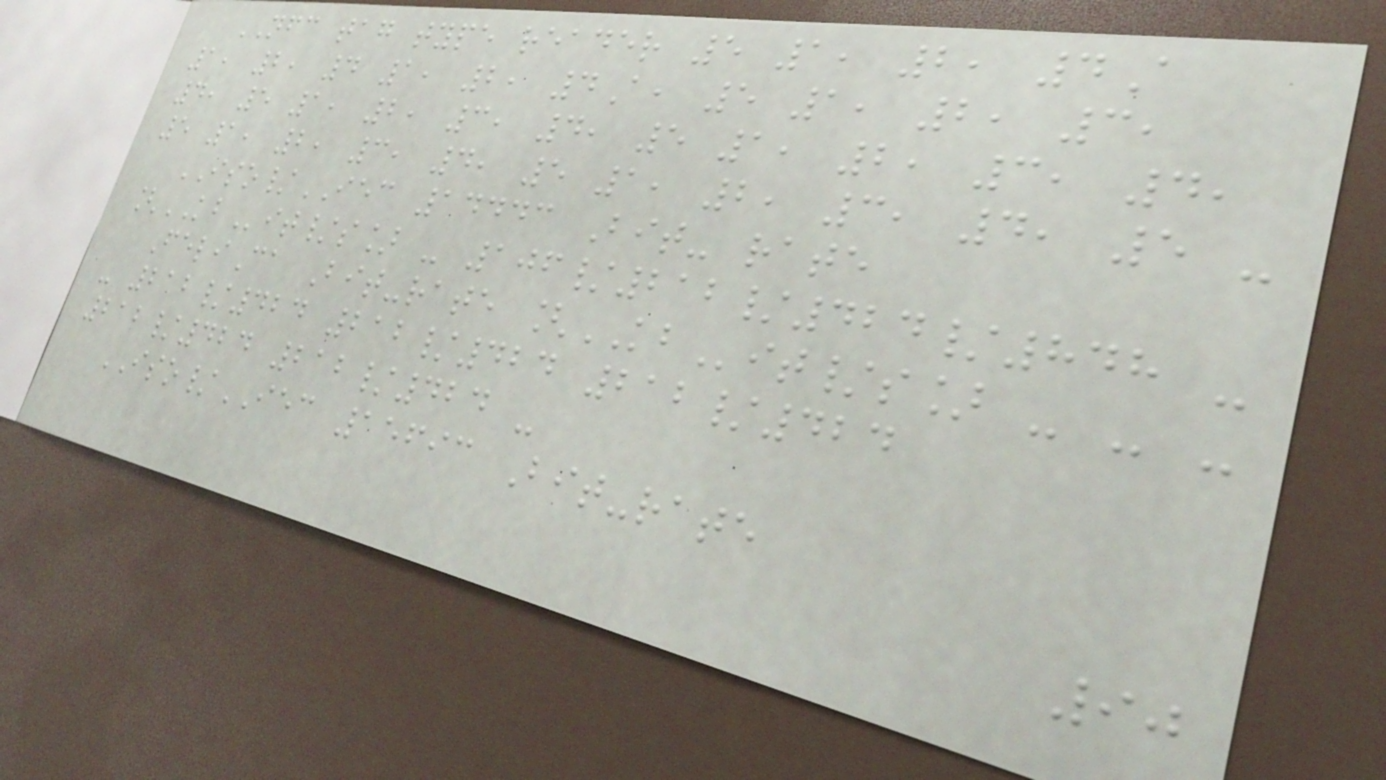NFC tag type reader 5 1, 2, 4A
1, 2, 4 1, 2, 4A, 5 1, 2, 3,
4, 5 1, 2, 3, 4, 5 1, 2, 3, 4,
5 1, 2, 3, 4, 5 1, 2, 3, 4, 5 -
ISO/IEC 14443 Bit- rate
[KBit/s] - 106/212/424/848 -
FeliCa Bit-rate [KBit/s] - - -
- 212/424 212/424 212/424
212/424 212/424 -
ISO/IEC 15693 Bit-rate
90
